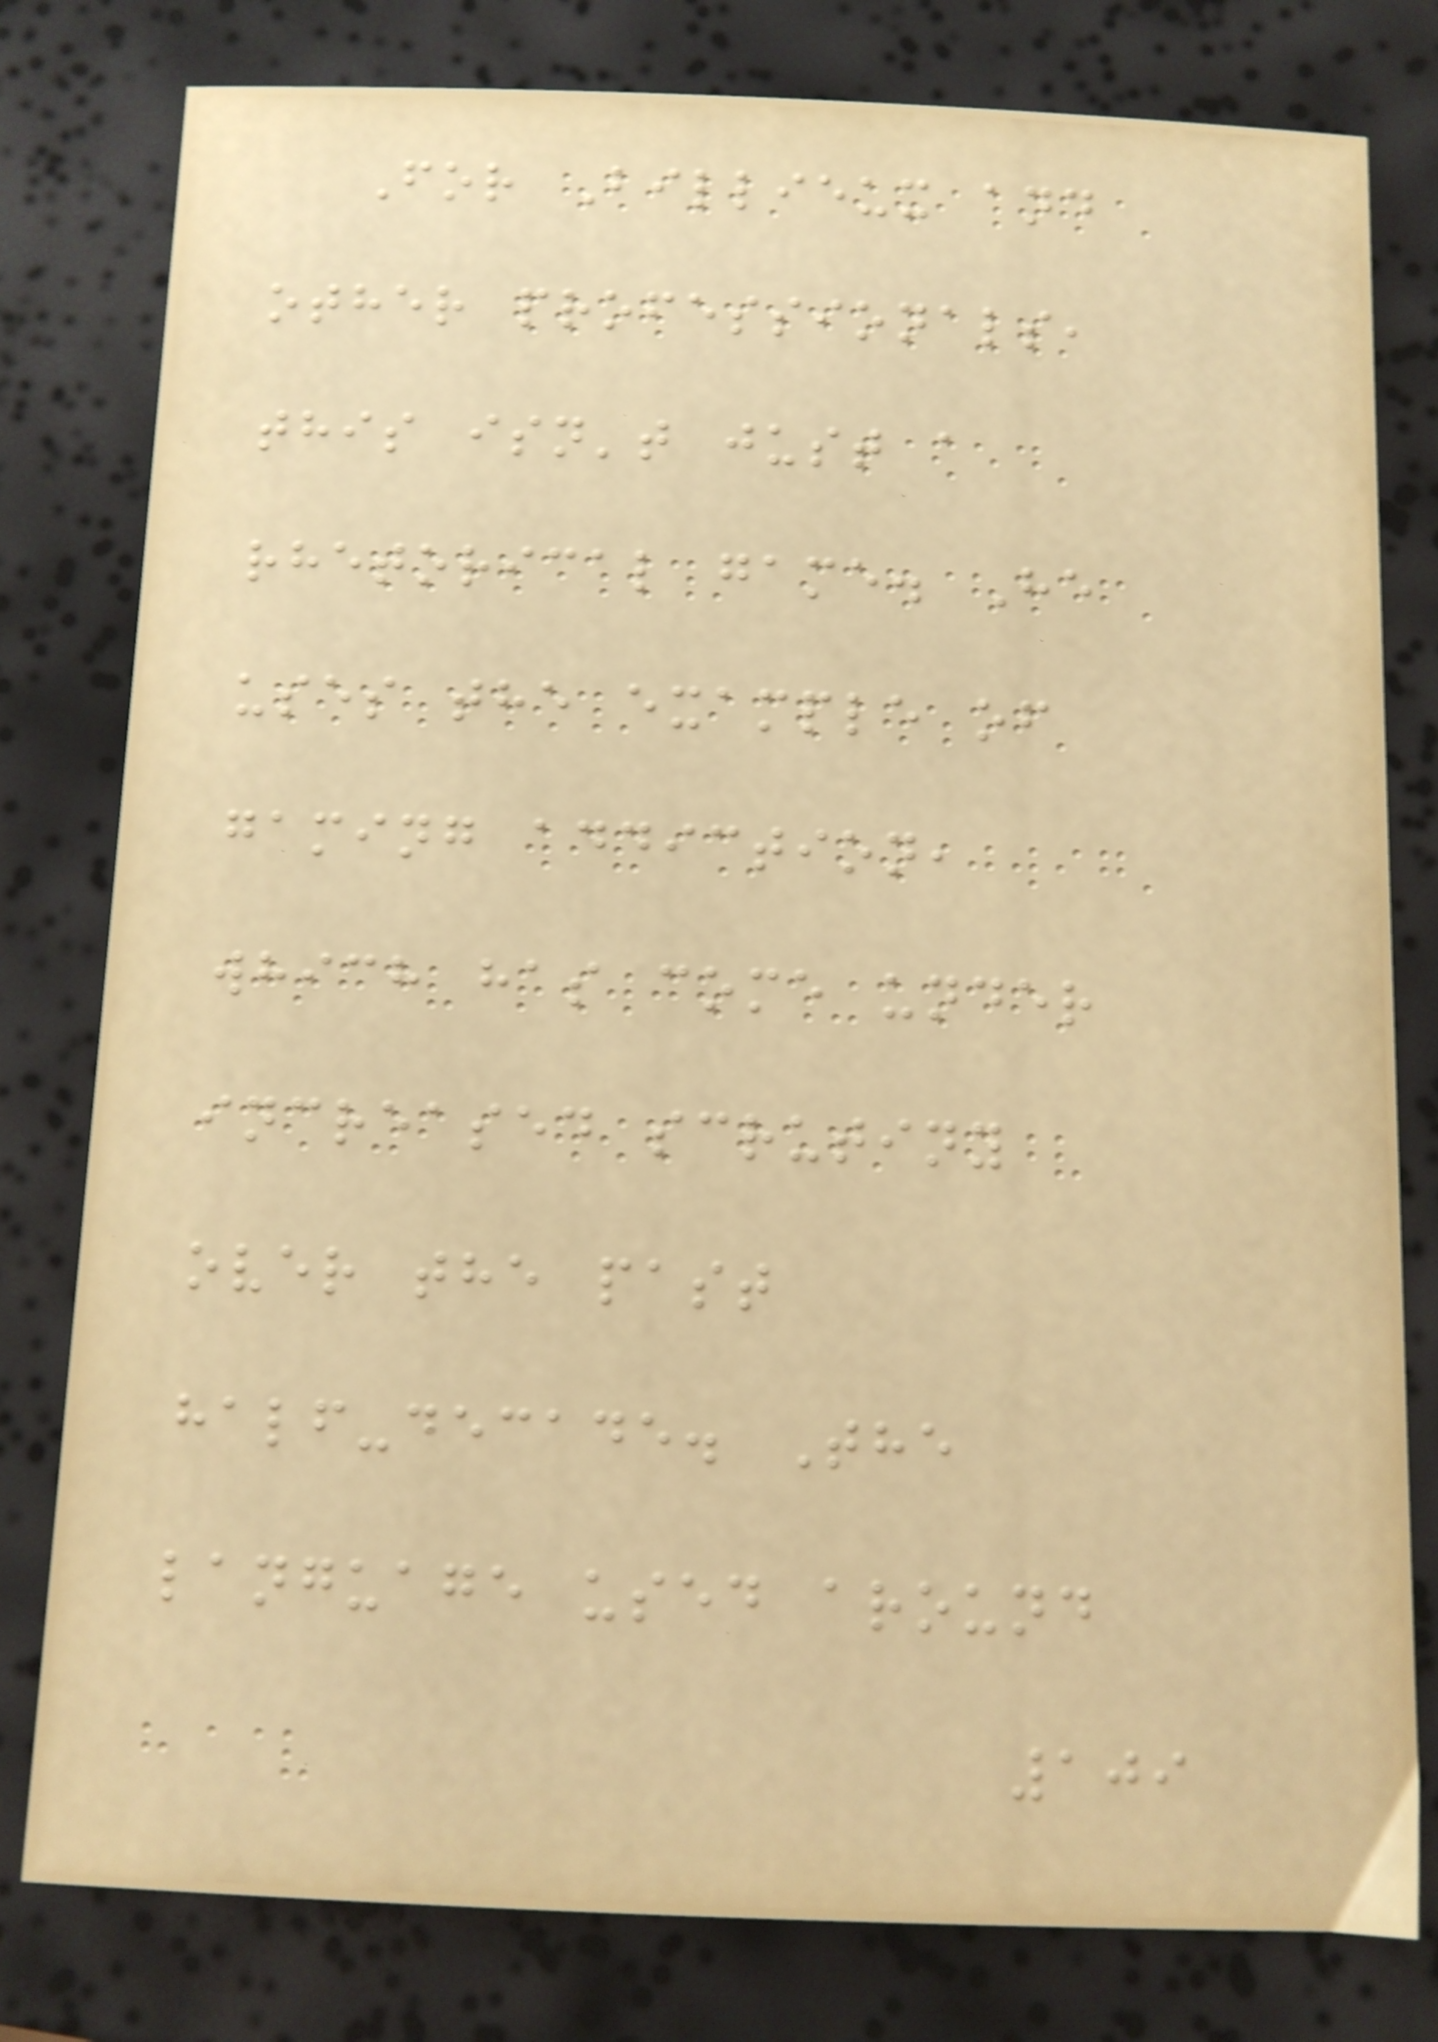For Billieux and
other professionals,
this isn't just a
rhetorical game. He
uses the example of
gaming addiction,
which has come under
increased scrutiny
over the past
half-decade. The
language used around
109
